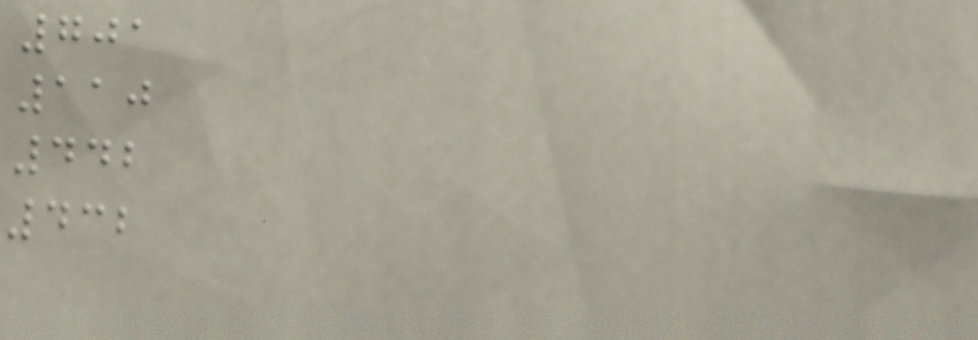701
110
442
432
